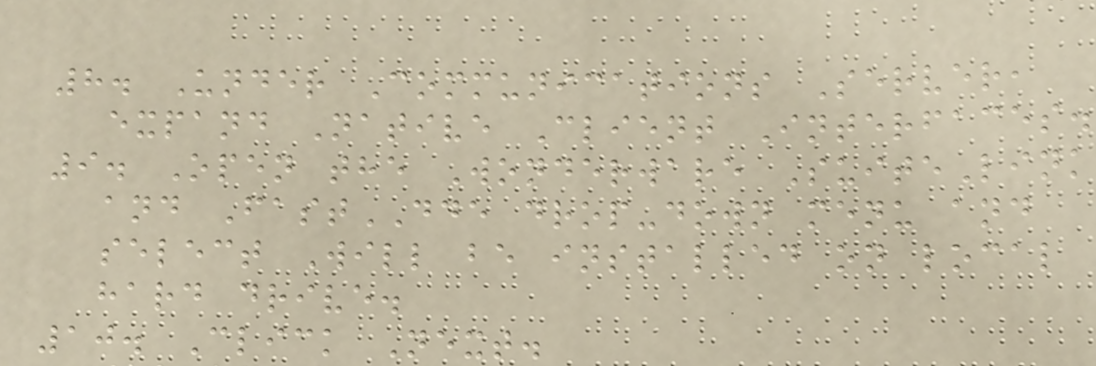8. Under Communications Server,
expand Native Client Interfaces.
9. Open the Wonderware SuiteLink
and FastDDE drop-down menu and
select Will be installed on local
hard drive.
10. Click Next.
